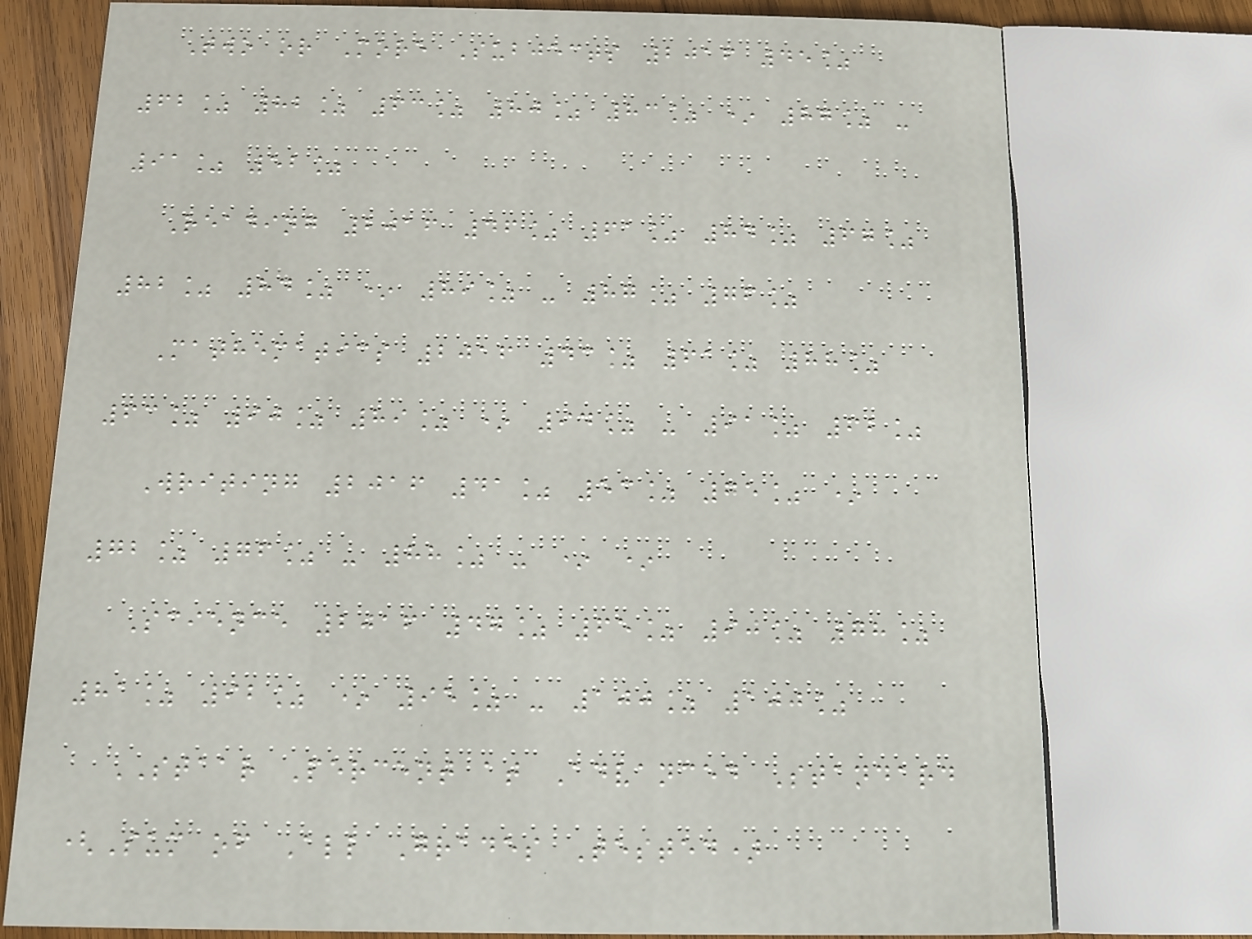Two or More Subjects 2016 45%
62% 82% 63% 80% 83% * 87% -
91% 52%
Reading 2016 46% 61% 84% 67%
82% 84% * 89% - 87% 76%
Mathematics 2016 43% 61% 88%
63% 90% 89% * 94% - 91% 62%
Writing 2016 41% 53% 75% *
72% 76% - 88% - * *
Science 2016 47% 65% 90% 78%
81% 92% * 95% - 100% 100%
STAAR Percent at Advanced Standard
(Sum of All Grades Tested)
